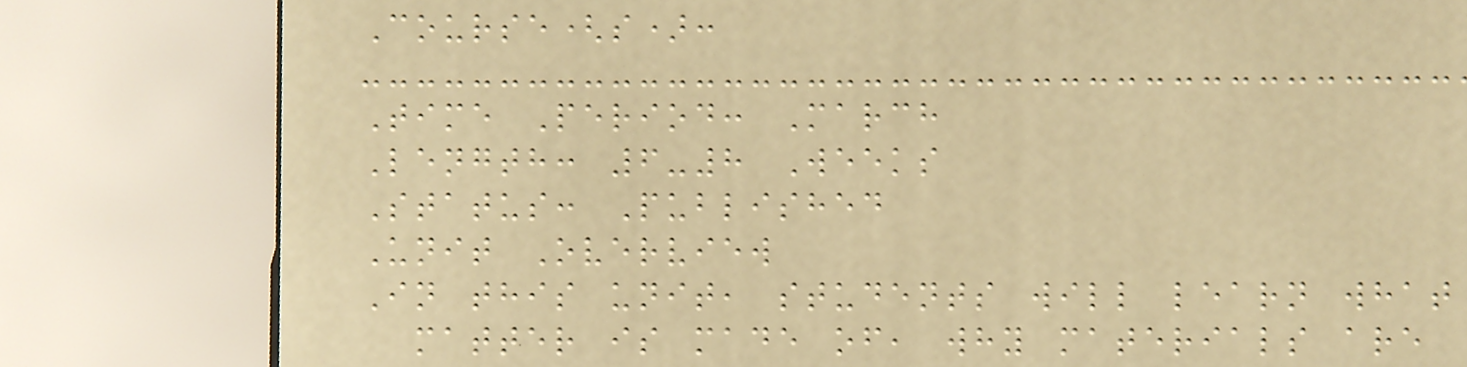Course(s):
Time Period: March
Length: 6-8 Weeks
Status: Published
Unit Overview
In this unit, students will learn what
matter is made of, why materials are
